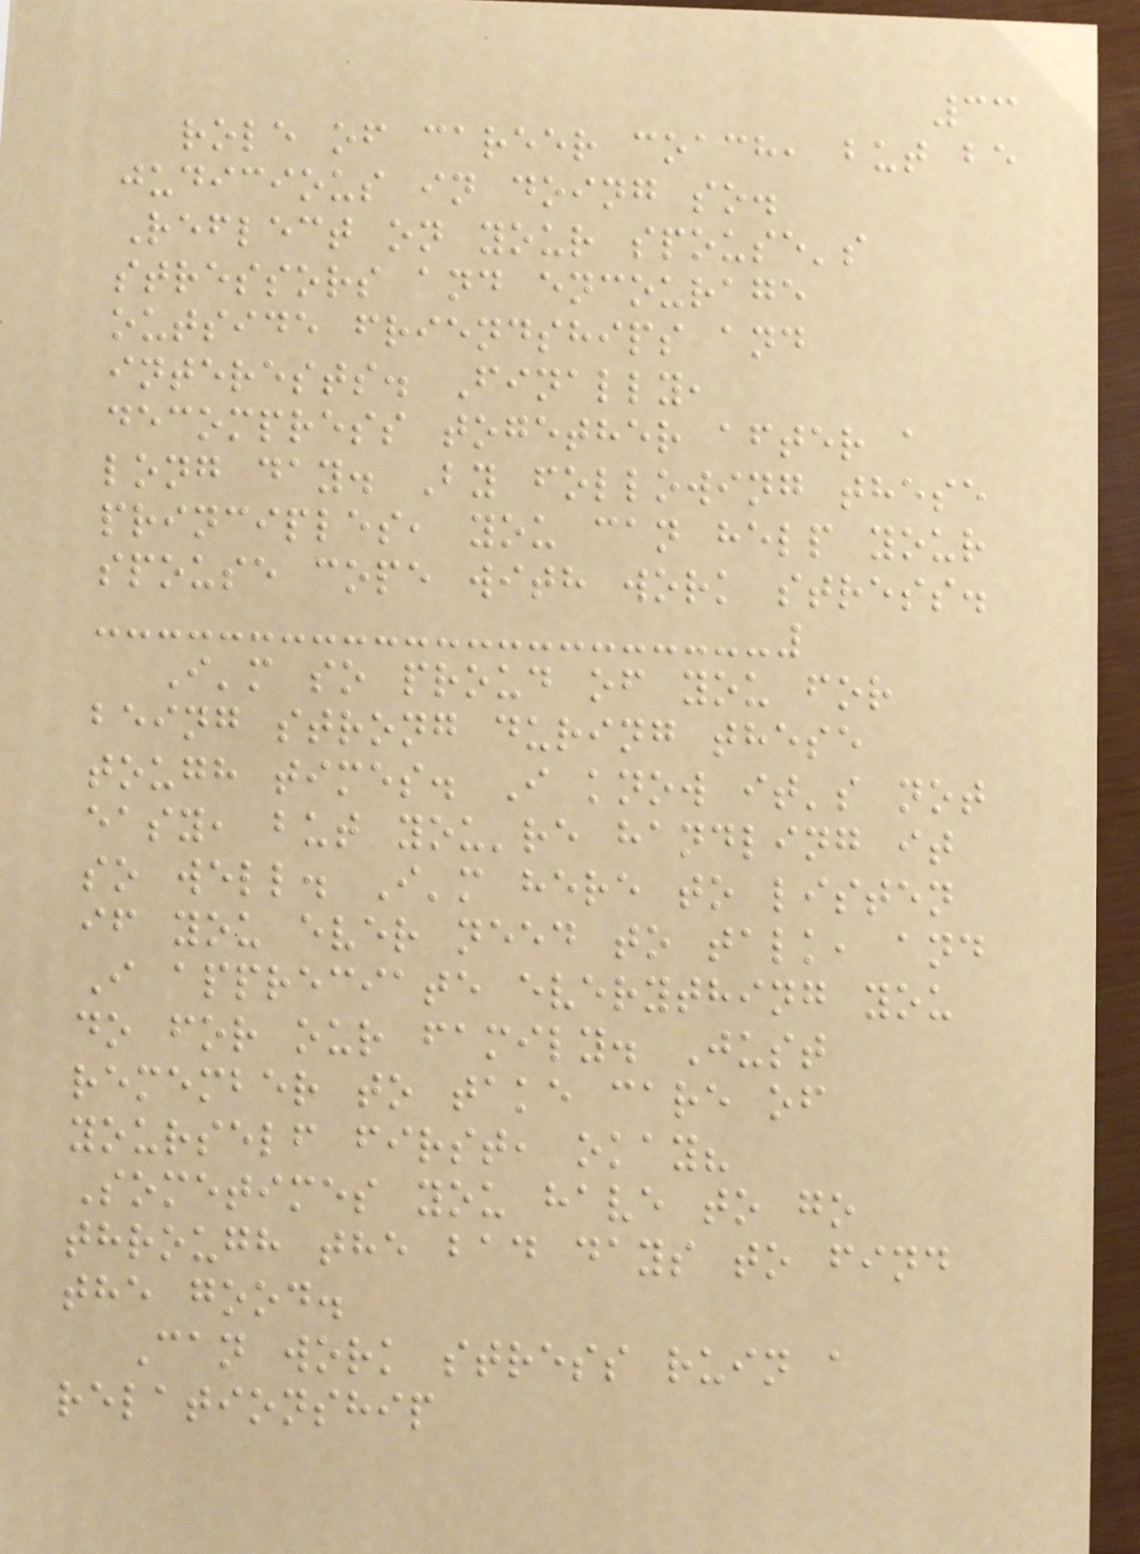33
role of career coach, but be
judicious in doing so.
Reflect on your spouse's
stressors and encourage
outside friendships and
interests. Finally,
decompress together after a
long day. By following these
principles, you can help your
spouse cope with work stress.
I'm so proud of you for
being strong during these
tough times. I know it's not
easy, but you're handling it
so well. I'm here to listen
if you ever need to talk, and
I appreciate everything you
do for our family. Just
remember to take care of
yourself first, okay?
Sometimes you have to go
through the bad days to find
the good.
Can work stress ruin a
relationship
